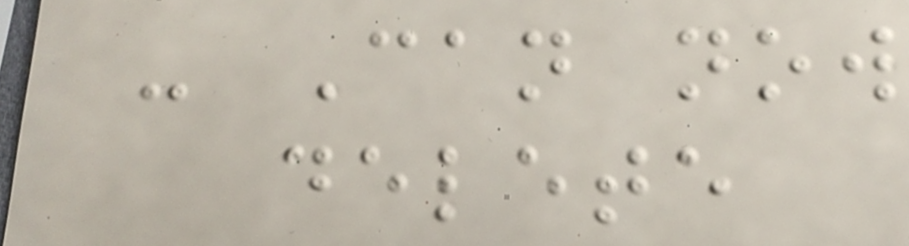- Can now
delete
